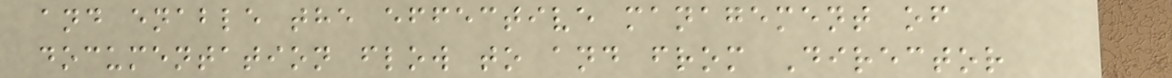and enable the effective management of
documentation flow to and from Director
